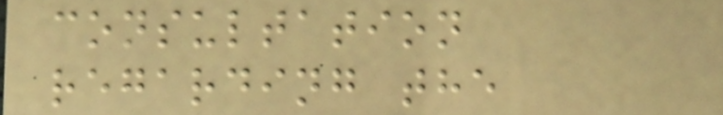consultation
regarding the
